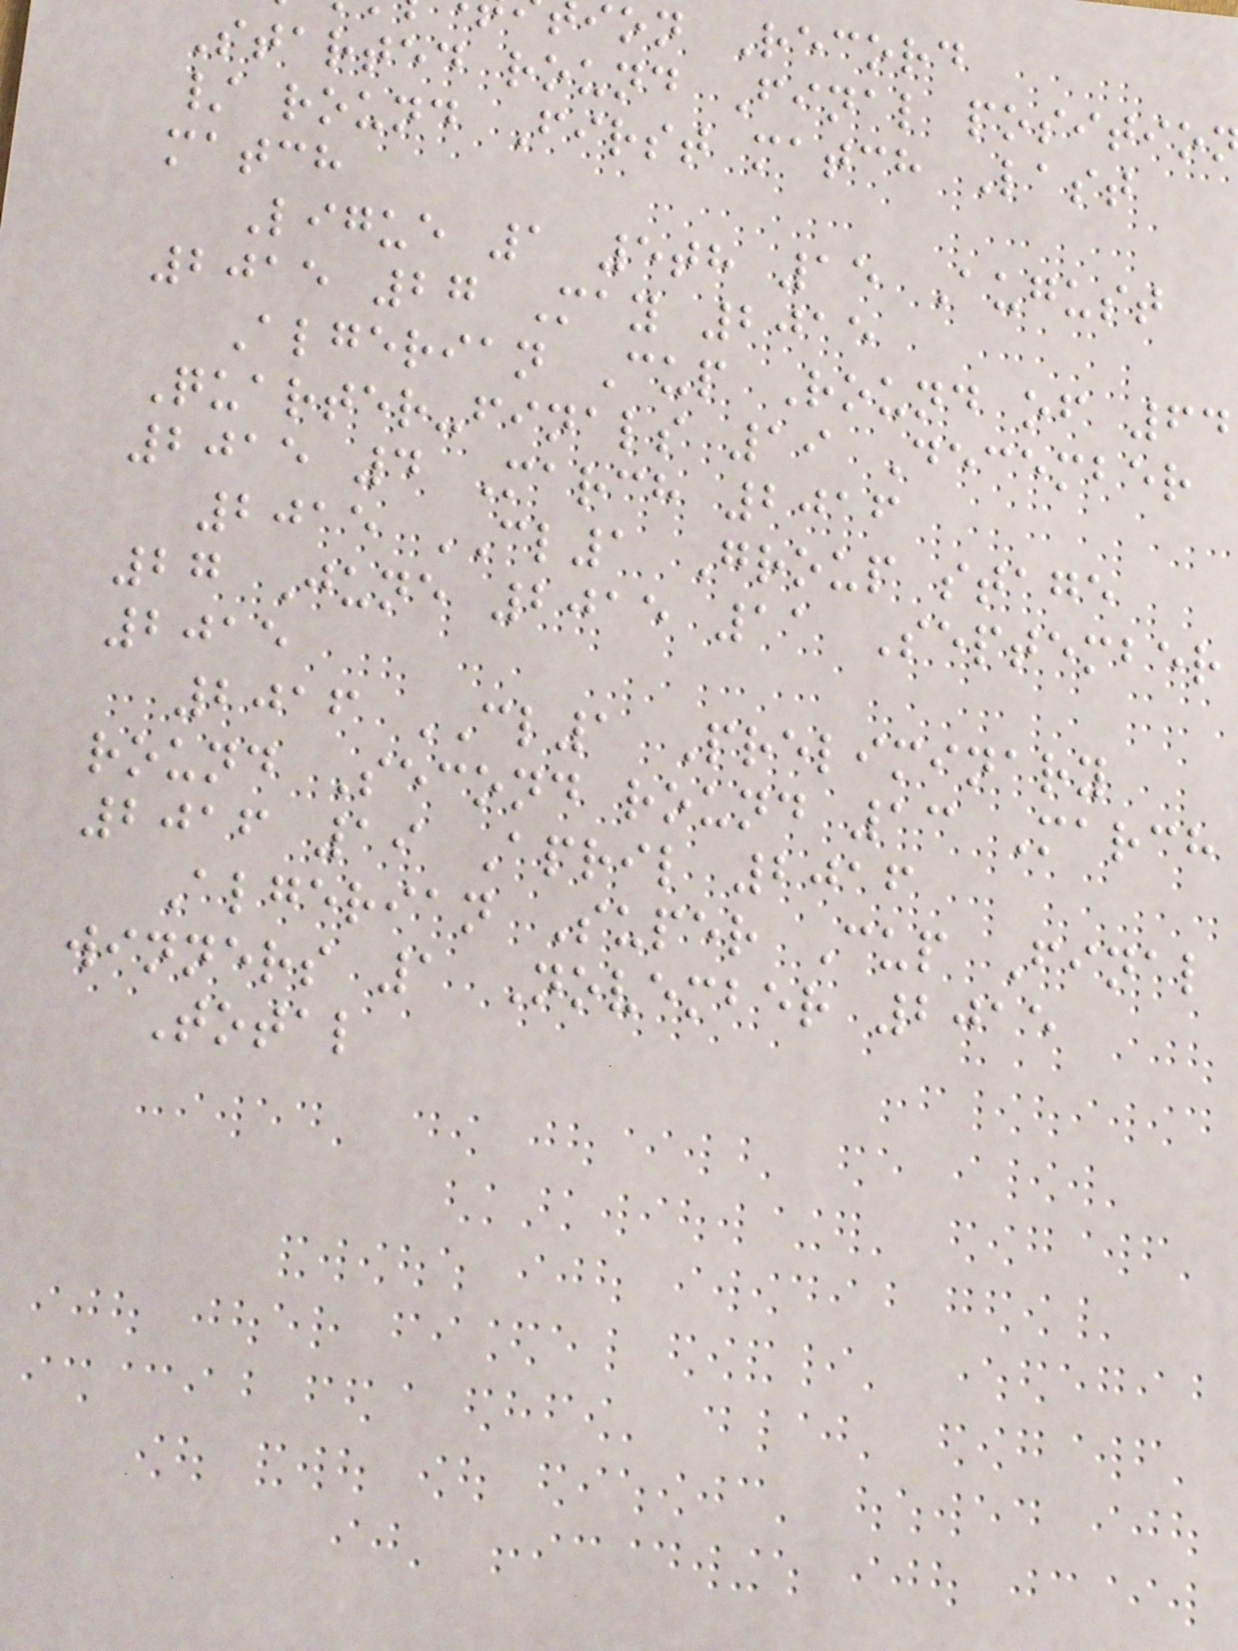ion Record
Started round Final positio
/ round First match Last
match
Ligue 1 5th 15 August
2015 27 May 2015
Algerian Cup Round of 64
Quarter-finals 19 December
2015 4 March 2016
2015 CL1 Group stage
27 June 2015 11 September
2015
2016 CL1 Preliminary
round Second round 13 March
2016 19 April 2016
Algerian Super Cup Final
winners 1 November 2015
Total
